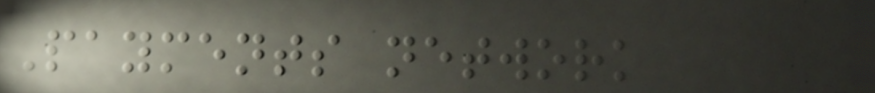Payments network
